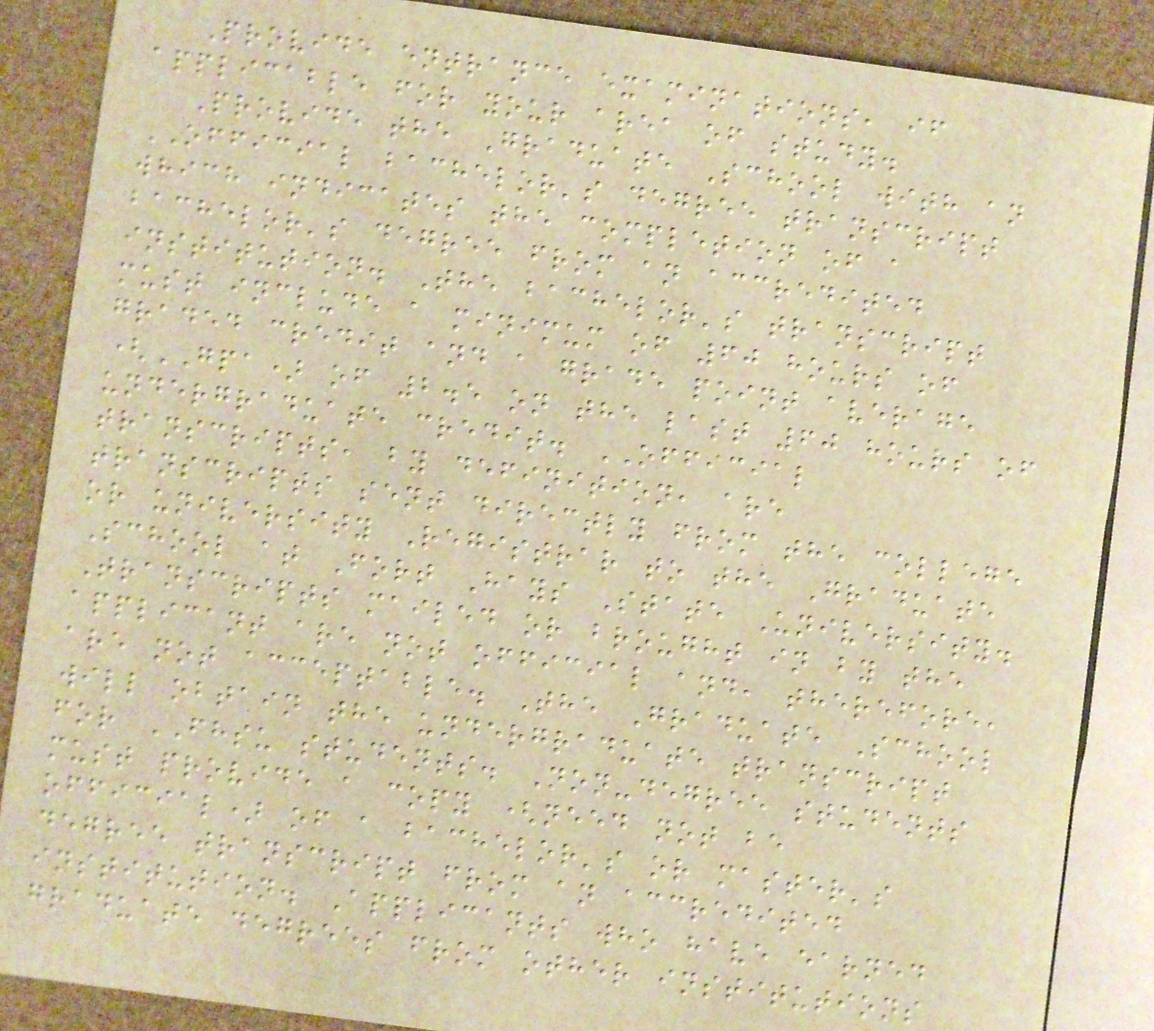Provide entrance examinations, if
applicable for your area of study.
Provide the Graduate School with an
OFFICIAL bachelor's degree transcript
which indicates the completion of a
bachelor's degree from an accredited
institution. The bachelor's transcript
must include a minimum of 60 hours of
graded credit and a grade point average
(GPA) of 2.5 on the last 60 hours of
undergraduate credit. OFFICIAL
transcripts, by definition, are
transcripts sent directly from the college
or university Registrar to the Graduate
School at Fort Hays State University.
Transcripts mailed or brought in by the
applicant are not official and, therefore,
are not acceptable. The Graduate School
will obtain the undergraduate transcript
for FHSU students. Non-degree students
must provide a copy (need not be
official) of a bachelor's or master's
degree transcript from an accredited
institution. Applicants who have earned
graduate degrees from other institutions
